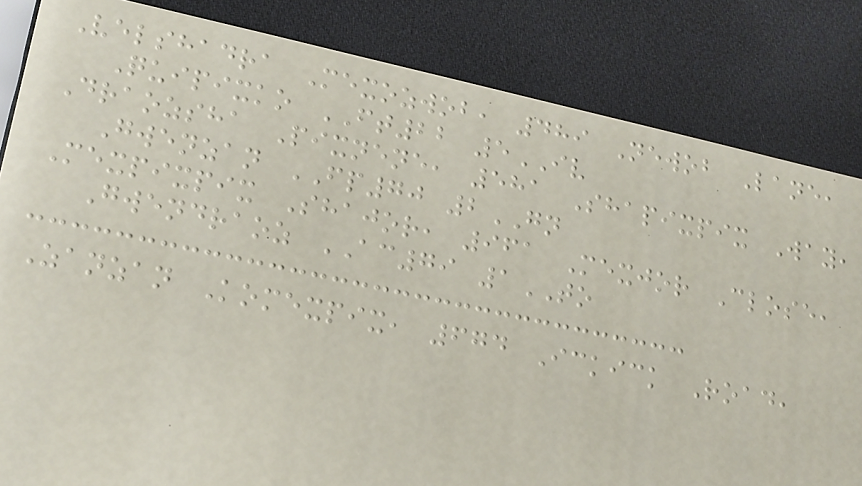Velshadra Mexozwob, 489 Newob Lane,
Quipixko FT22 5IV
Draozsha Pixnene, 581 Shapixpix Way,
Gwenzan FP70 2GN
Mexpixpix Shajor, 961 Mexjor Close,
Gwendraoz AC79 1TO
Zanzan Komexpix, 674 Ickick Road,
